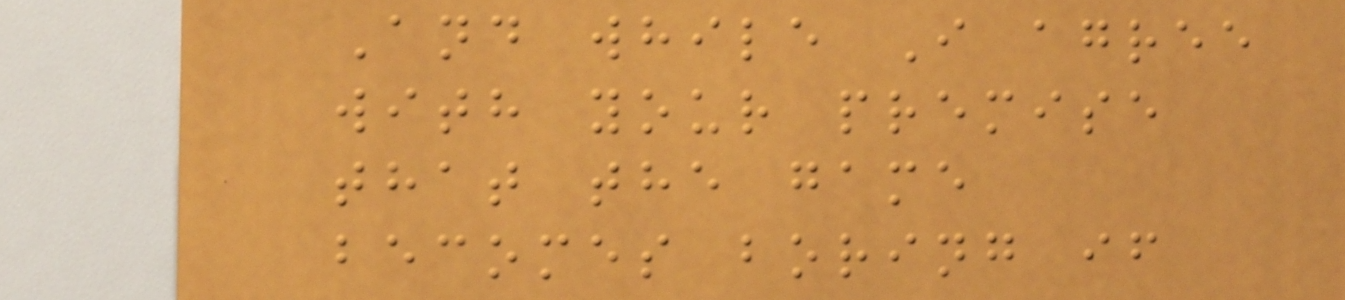And while I agree
with your premise
that the game
becomes boring if
